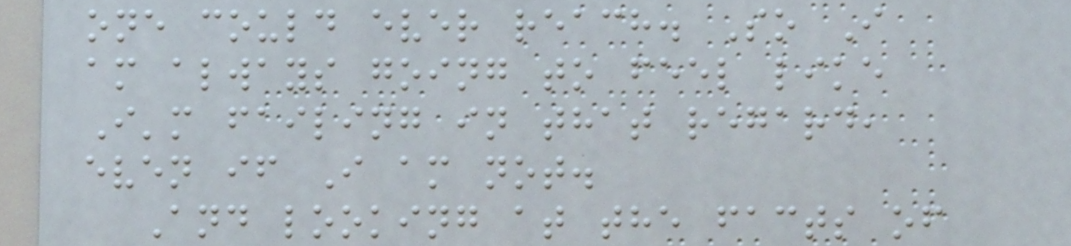one could ever reach. So I
am always going to feel like
I'm failing in that regard,
even if I am not.
And looking at the facts of
